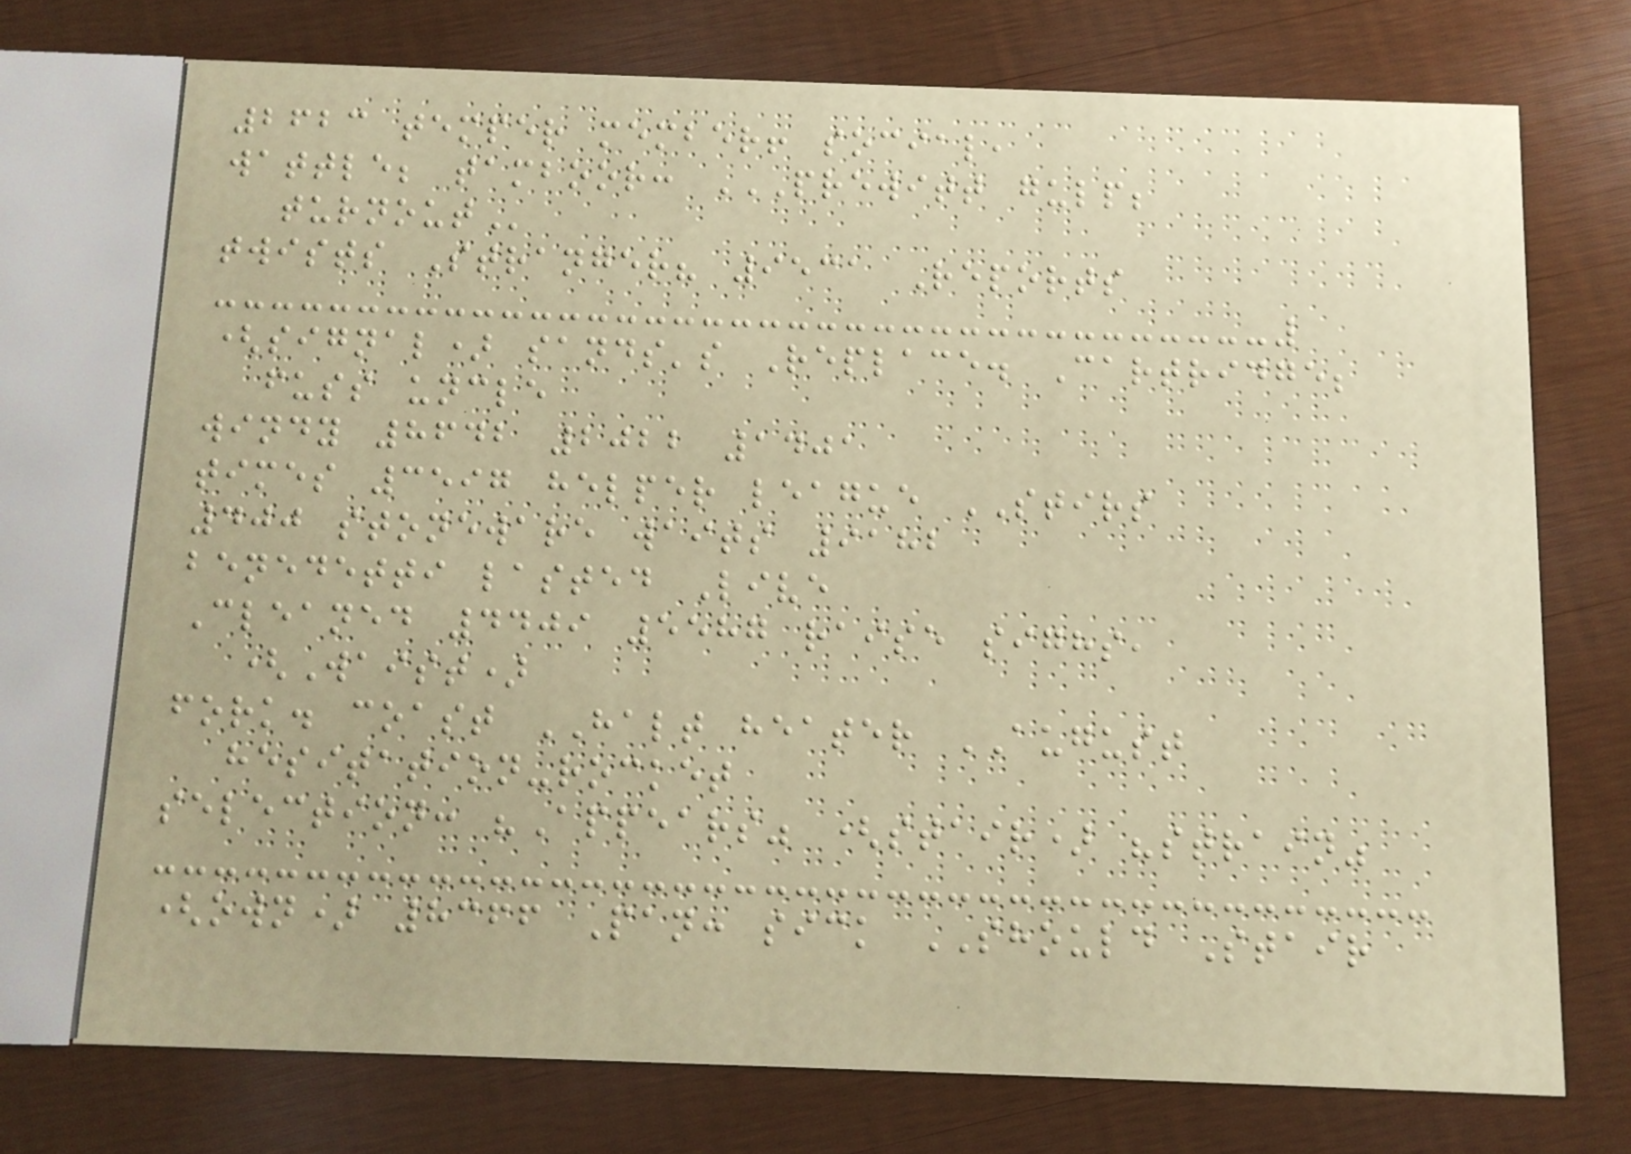2623 temper member! social,
wattle; tamboor: PREWITT GULP;
TURNOUT
twists Stranger? 9531 Reports
(signal) sands's Replace. Cartridge;
fuss uncle
windy 8642 2022 1401
times 3597 helper league STIRS
400 stoneware waits 9182
benedetti lasted Live
Cleaned 4409 5587 raise sighs,
(Waist)
fork. coast HALT heater AUGUST
hesitation-rocket
selection: "Appears" (stair) "strain"
(own) 8366 Pan: sick SHOULD Stair
